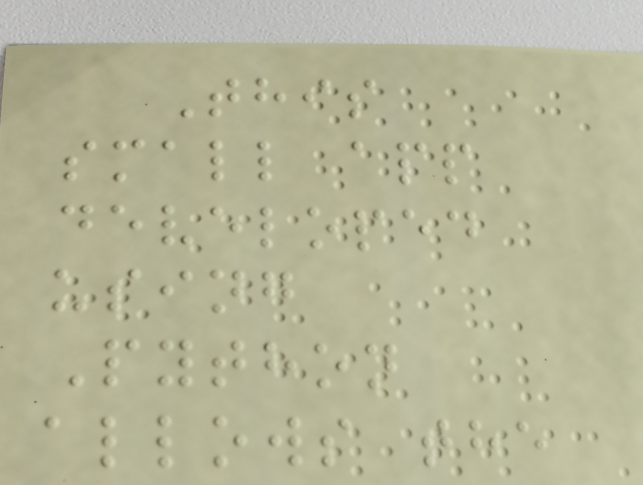This
small app
developed
using
Python
allows the
